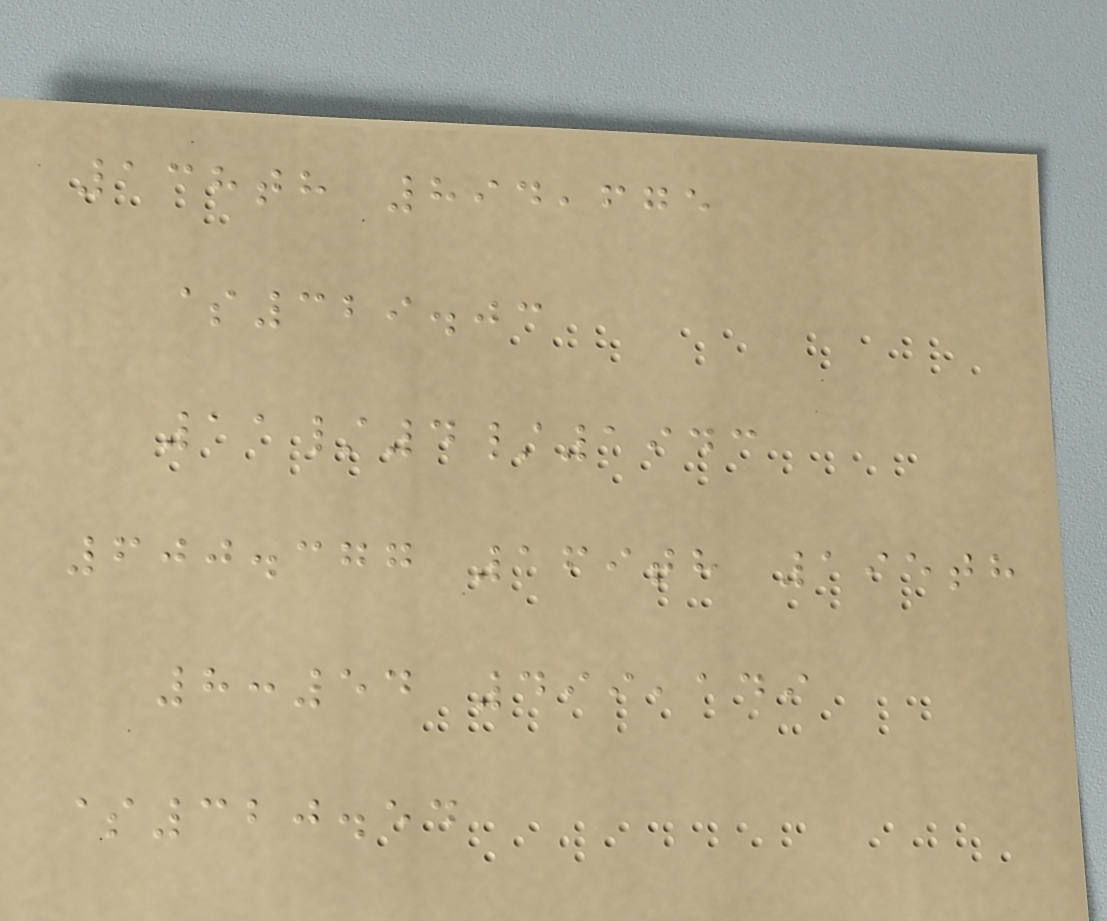138th 894,675
$329.03
11/4/1943
600.377 169th 195th
8:54 499,149
$320.54
